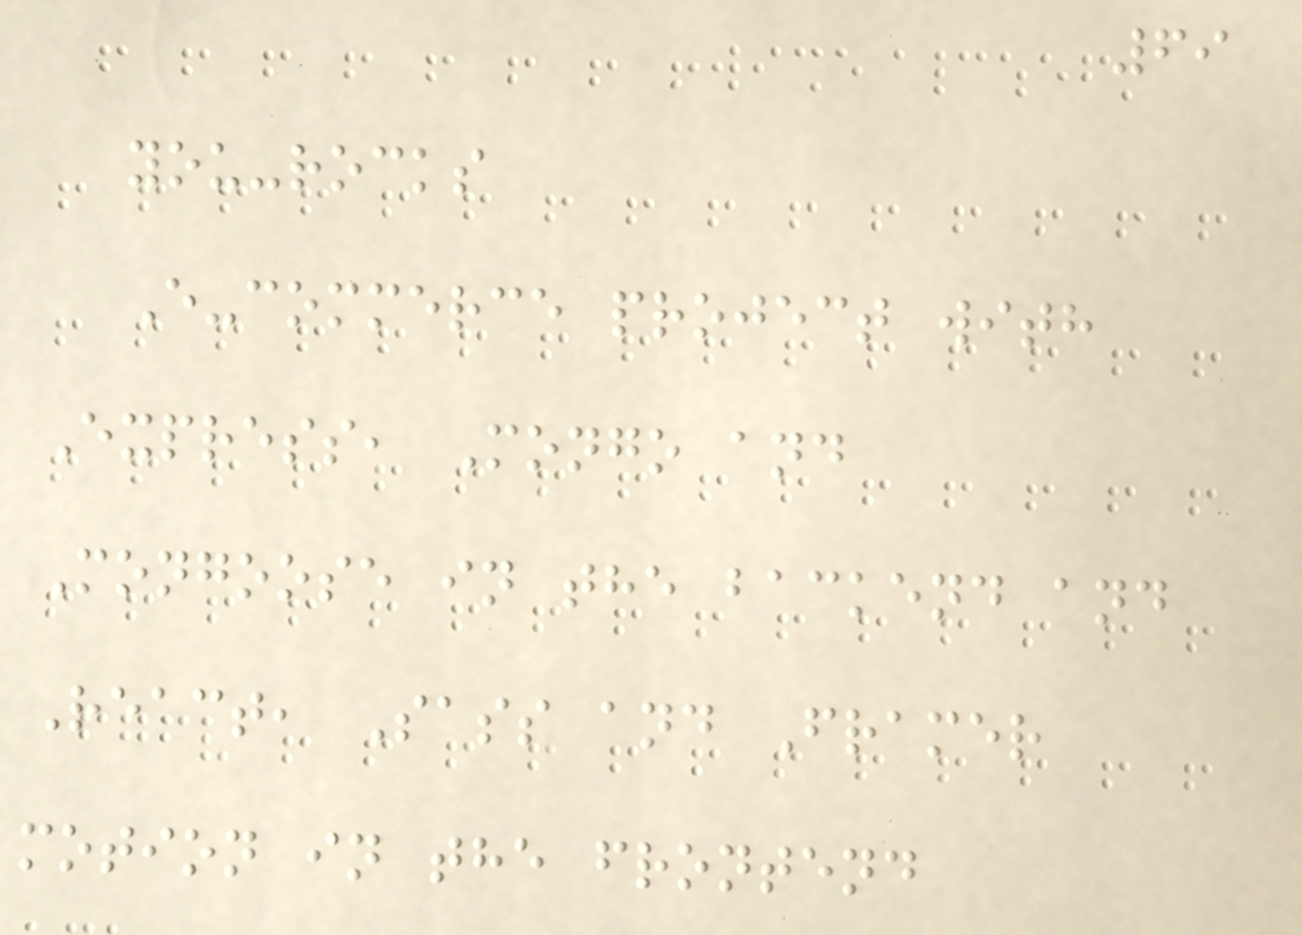69
you-rocks
E-commerce project with
Express, Mongo and
Mongoose in the backend and
React, Sass and Framer
motion in the frontend
